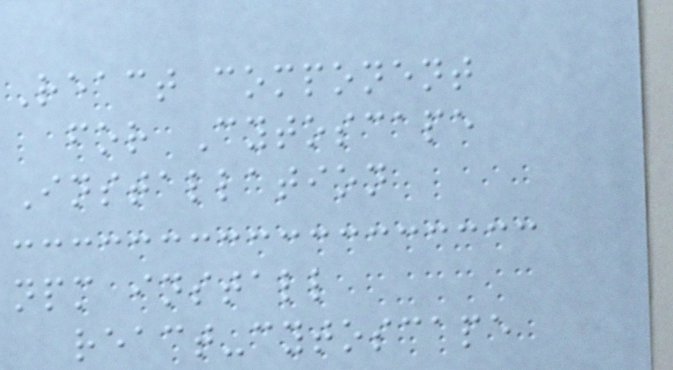React component
for Cytoscape
Installation
npm install
react-cytoscape
